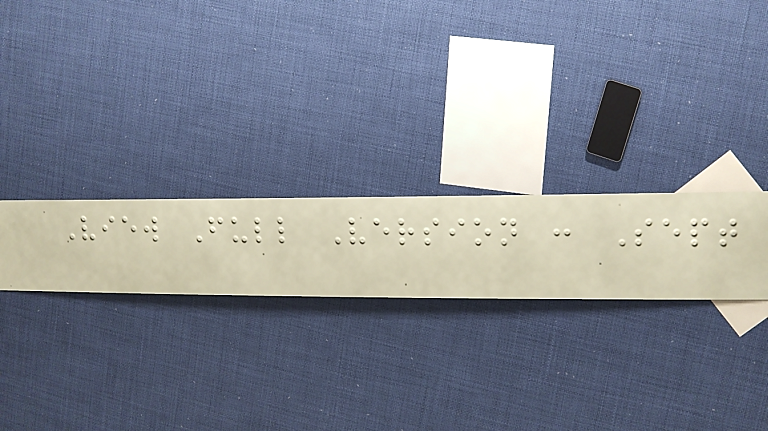View Full Version : Sept
